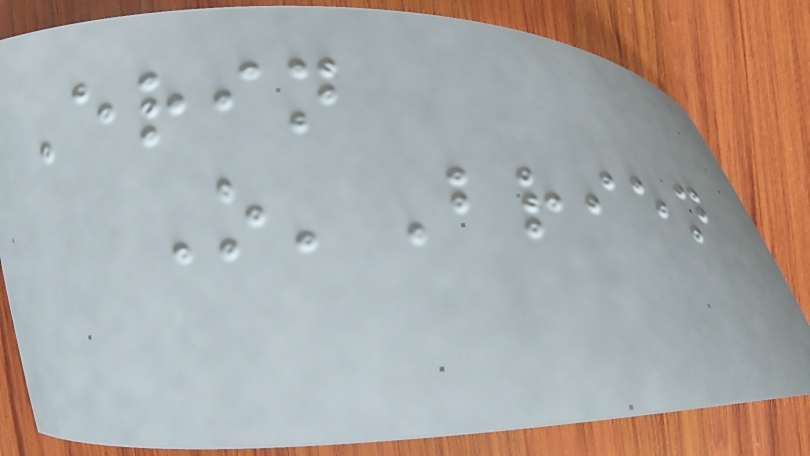Erin
O'Brien
